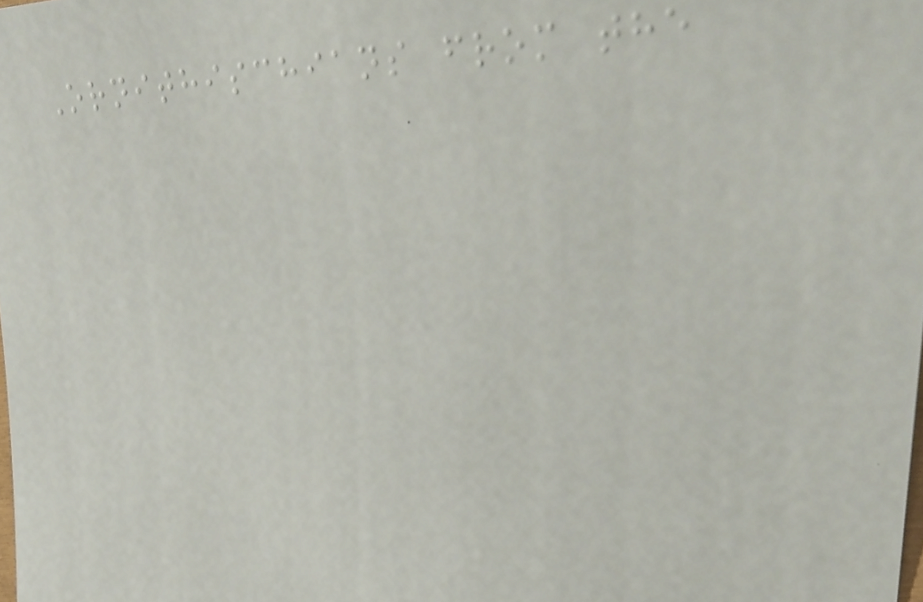Ornithischians from the
